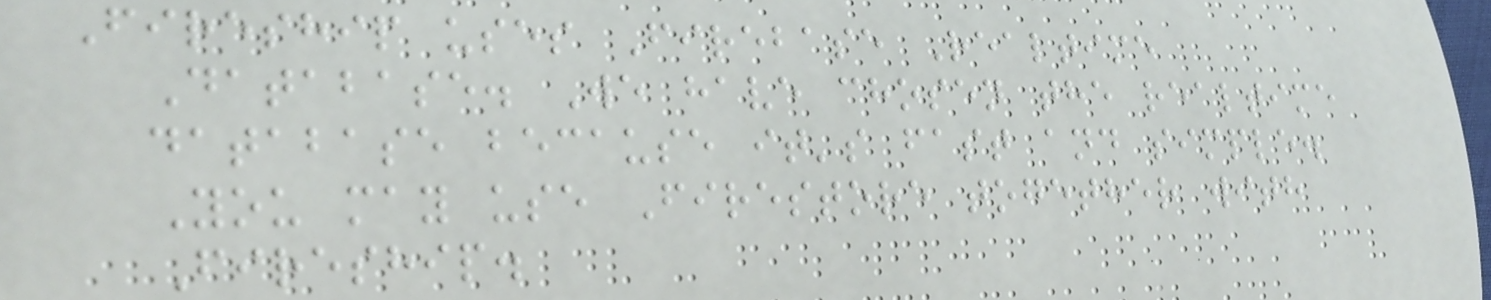Fireship uses Firebase Realtime
Database. We have chosen the realtime
database because it's fast and simple.
You may use Firestore together with
Fireship.
